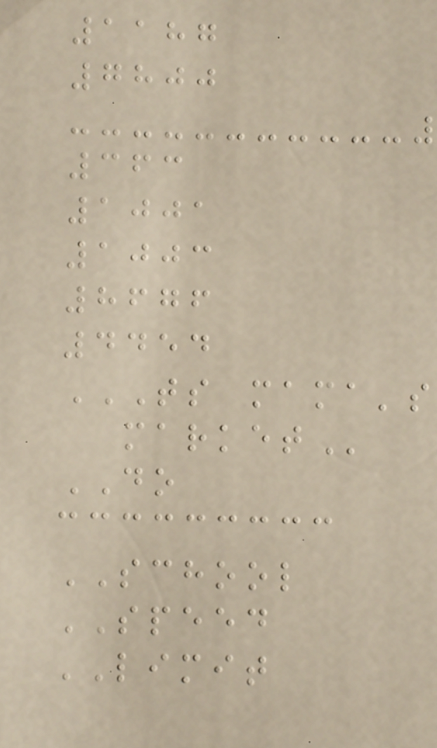1187
7800
363
1001
1003
8676
4454
TS MAMA'S
MARKET
DO
SCHOOL
SPEED
LIMIT
